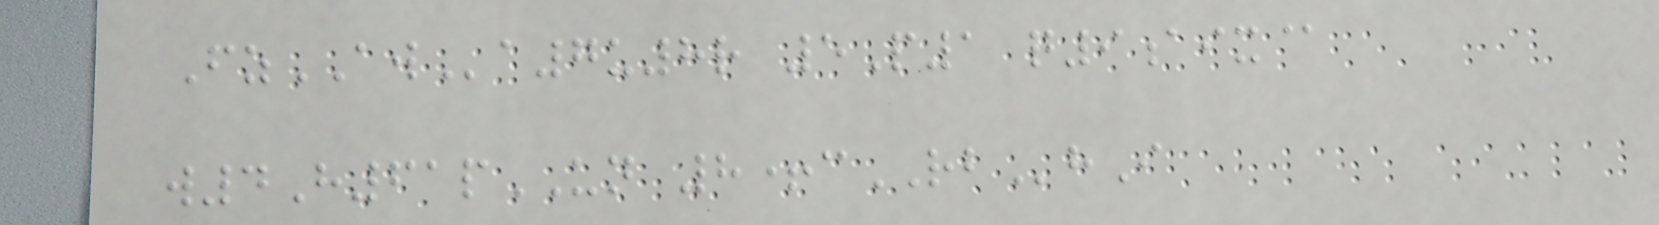FzAWa7u8r 5P1 q9aix@
w4H61pUN 8+cRBhI
